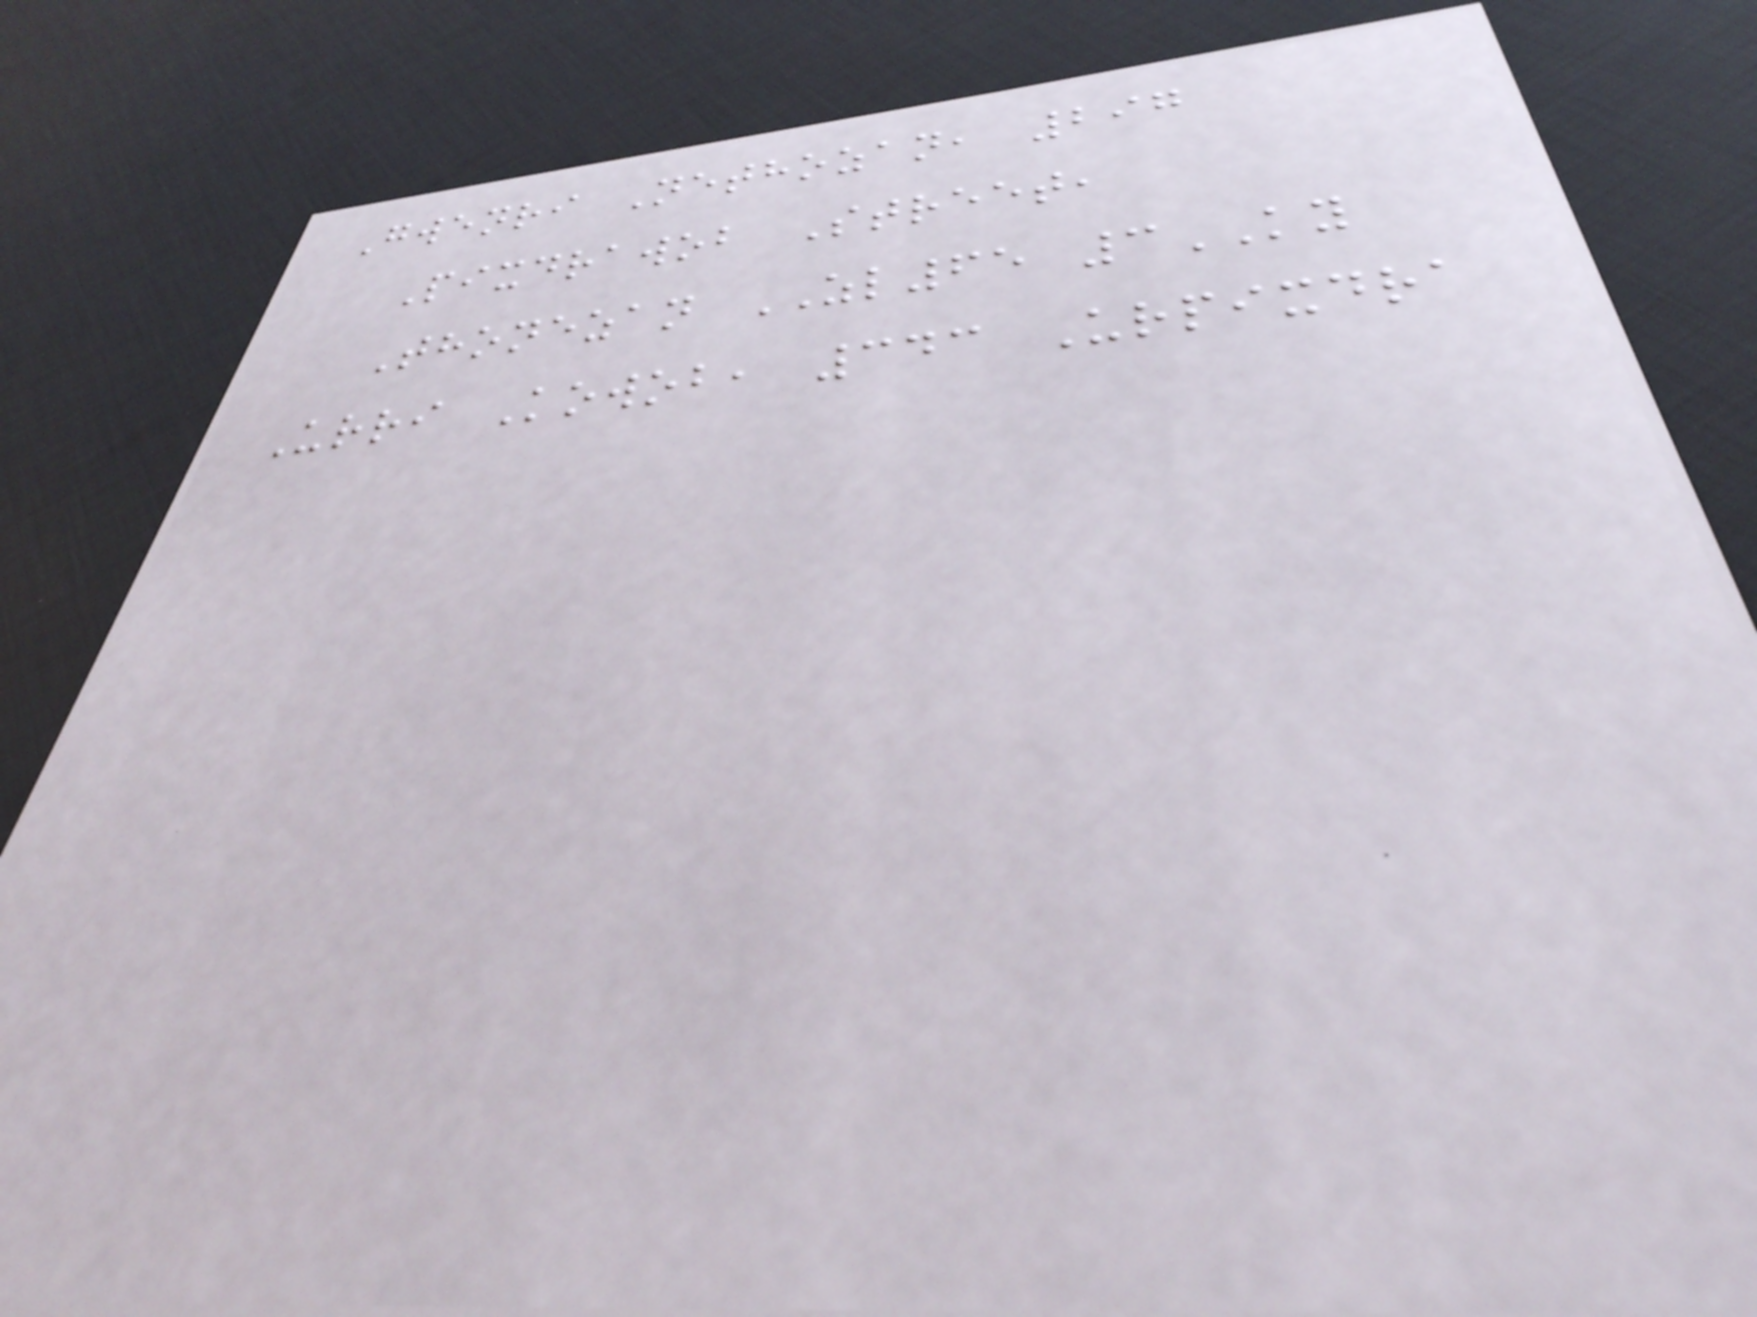Gwenri Nethozan, 297
Pixdrawob Street,
Thonezan ZL65 3KY
Urri Kowob, 343 Urpixdra
